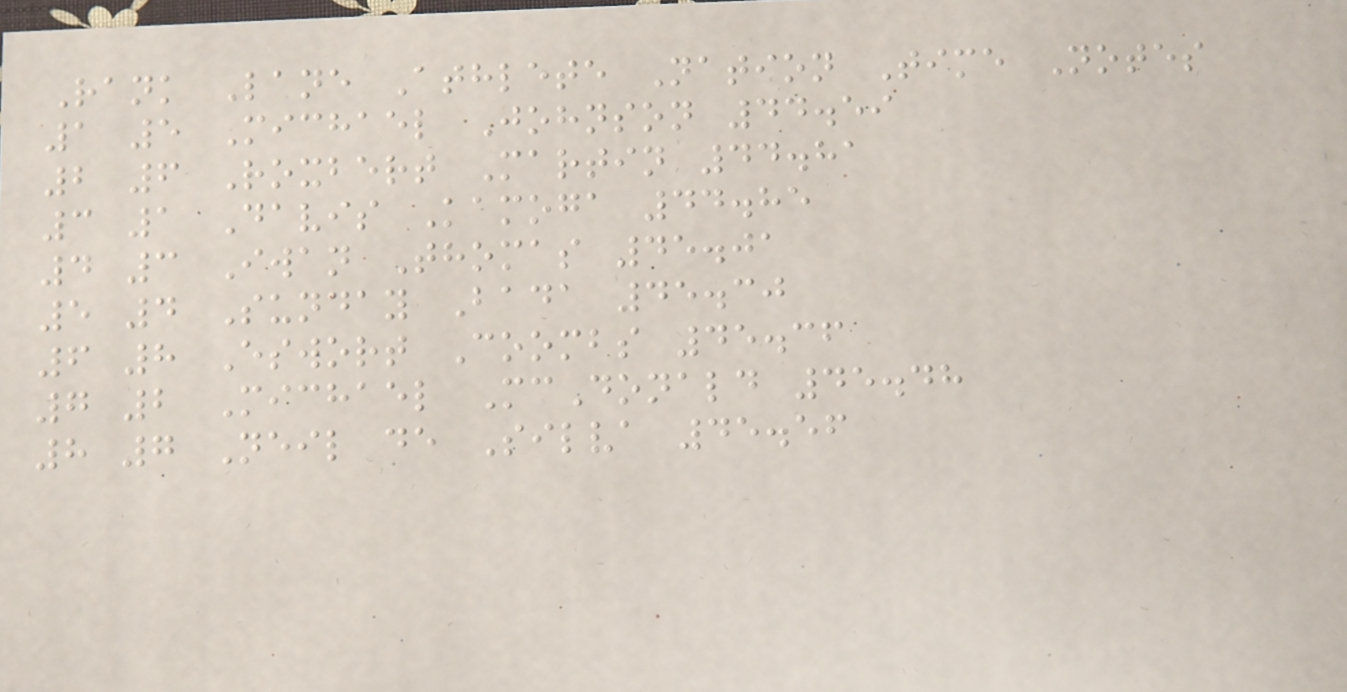Rank Lane Athlete Nation Time Notes
1 5 Michael Johnson 44.59
2 6 Roxbert Martin 44.81
3 1 Davis Kamoga 44.85
4 3 Iwan Thomas 45.01
5 4 Sunday Bada 45.30
6 8 Eswort Coombs 45.36
7 2 Michael McDonald 45.48
8 7 Neil de Silva 45.56
